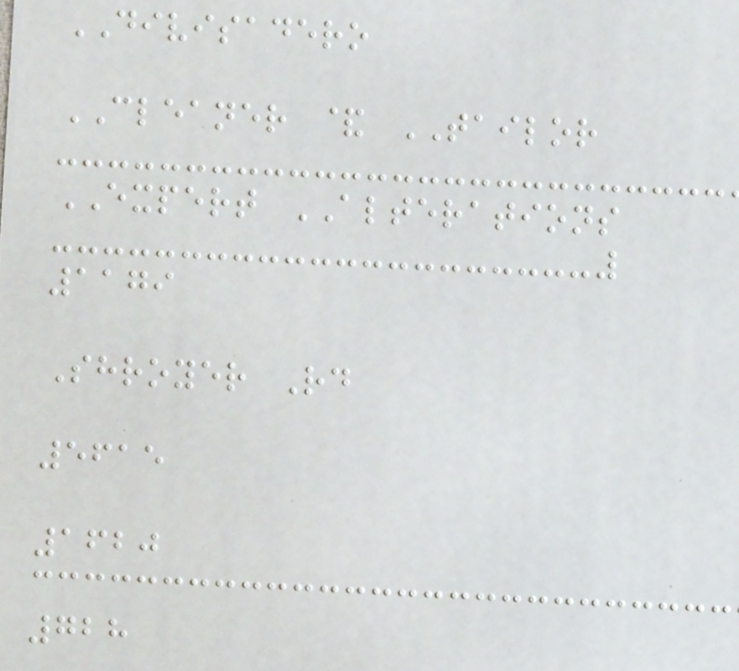DIVISADERO
CLEANER & TAILOR
EXPERT ALTERATIONS
1179
Shroyer Rd
5615
1620
728
